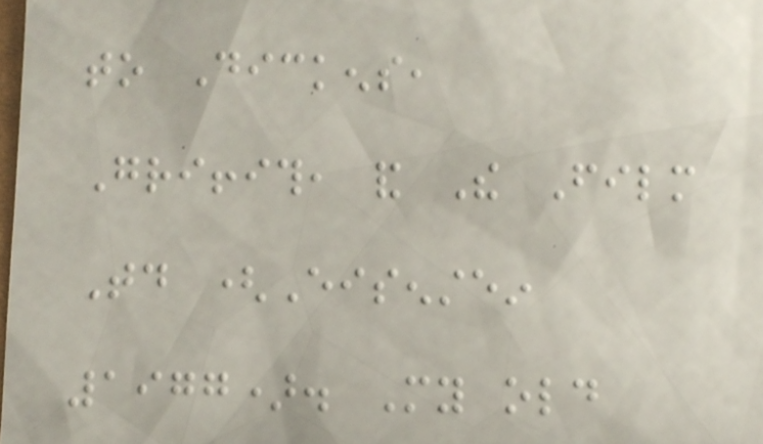to Dickens,
Griffith, and The Film
Today (Eisenstein
1977). My old
